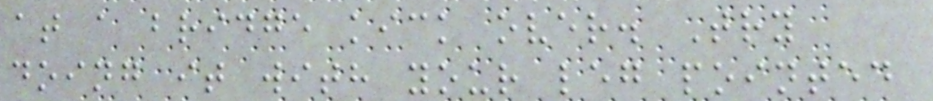at a bridge kick over. Try
doing it with your leg pointed
